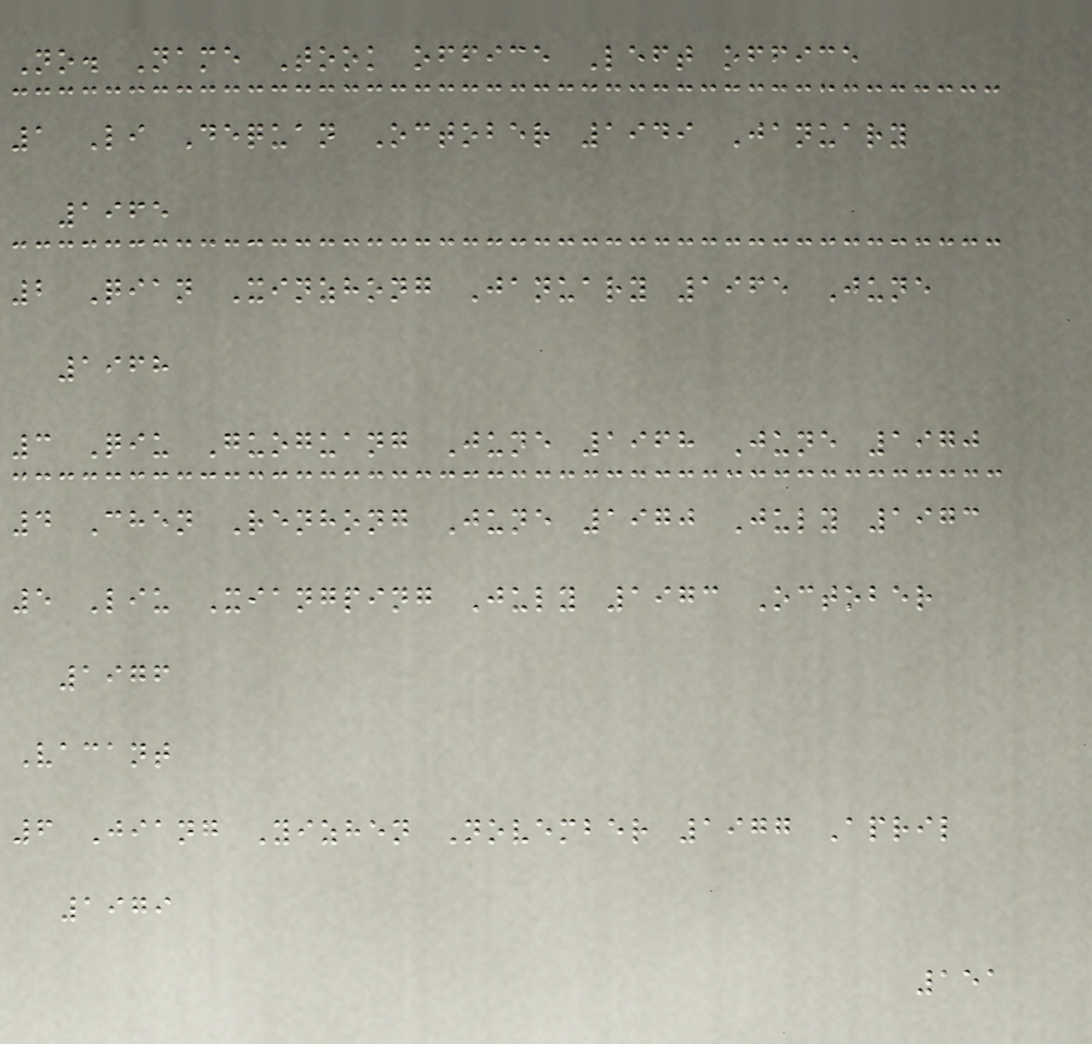No. Name Took office Left office
1 Li Dequan October 1949 January
1965
2 Qian Xinzhong January 1965 June
1968
3 Qiu Guoguang June 1968 June 1970
4 Chen Renhong June 1970 July 1973
5 Liu Xiangping July 1973 October
1976
Vacant
6 Jiang Yizhen November 1977 April
1979
151
